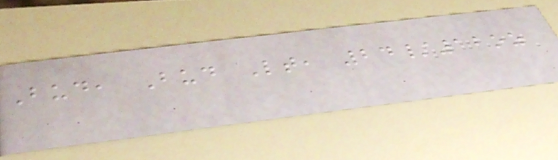Bud, Bud Lt, 24/12oz
